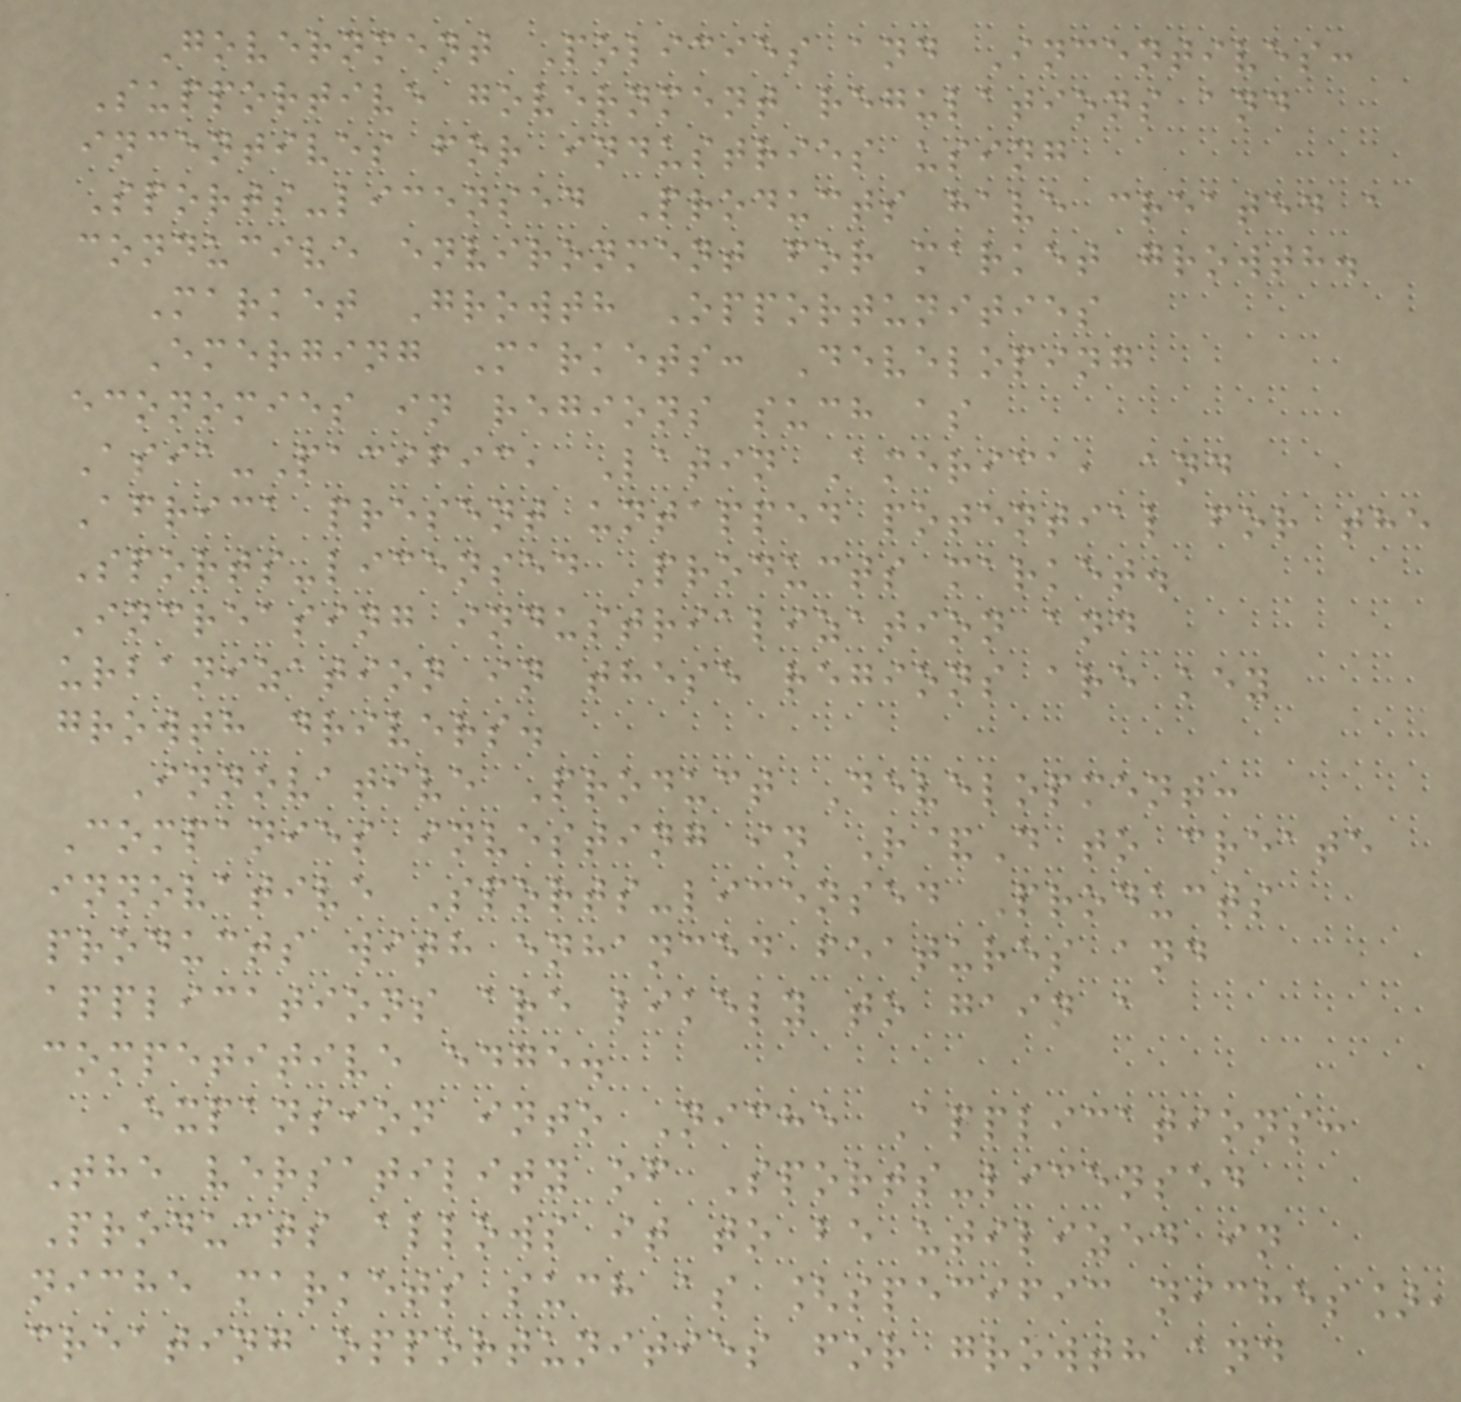Government Policies and Incentives:
Supportive government regulations and
incentives for industries using
Sports-licensed Products have created a
conducive environment for market growth.
Market Growth Opportunities
Emerging Markets: Developing
economies in regions such as
Asia-Pacific, Latin America, and
Africa present untapped potential for the
Sports-licensed Products market.
Increasing industrialization and
urbanization in these regions are key
growth drivers.
Innovative Product Development:
Companies investing in R&D to create
innovative Sports-licensed Products
products with enhanced features and
applications are likely to gain a
competitive edge.
Expansion into Niche Applications:
The versatility of Sports-licensed
Products allows it to be utilized in
niche markets such as [specific niches],
creating opportunities for growth and
